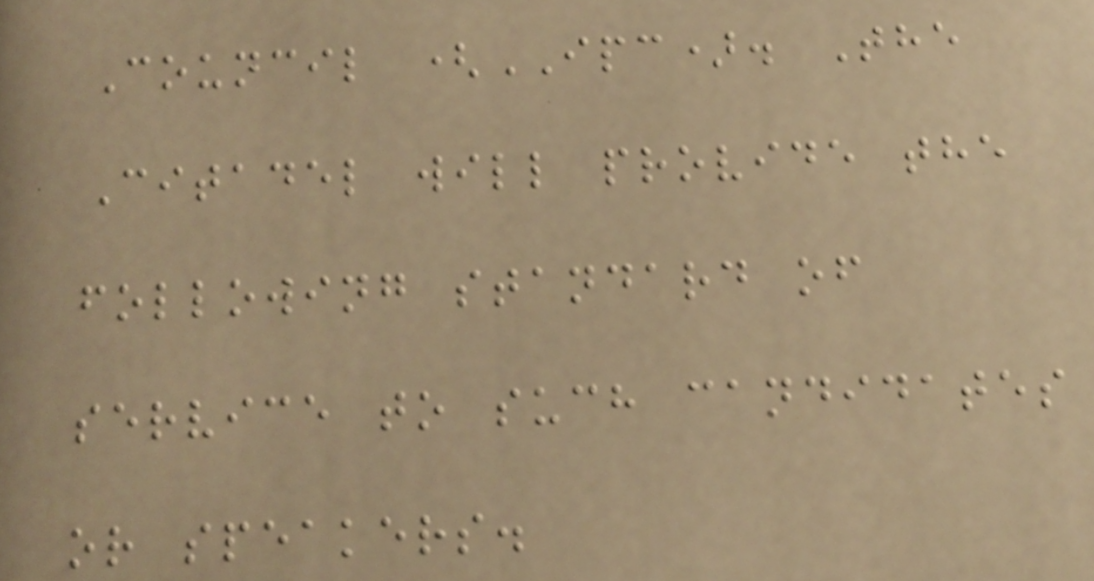Council (IPC). The
Citadel will provide the
following standard of
service to such candidates
or speakers.
